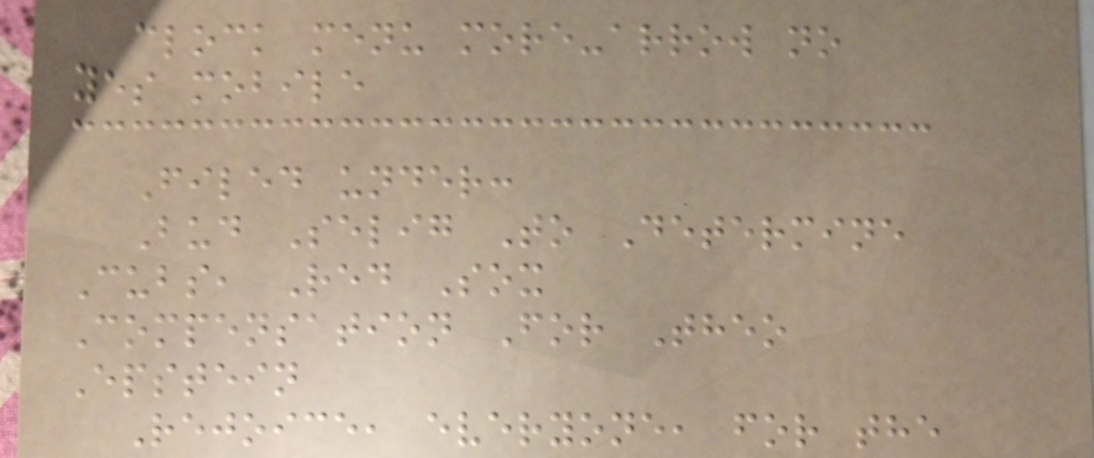clock menu more-arrow no
yes mobile
Filed under:
Bud Selig To Determine
Cubs, Red Sox
Compensation For Theo
Epstein
Rejoice, everyone, for the
